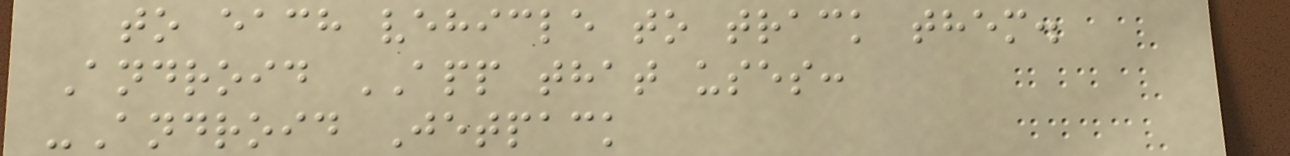to each vehicle to track them.
Android APP that uses:
-Android Jetpack
